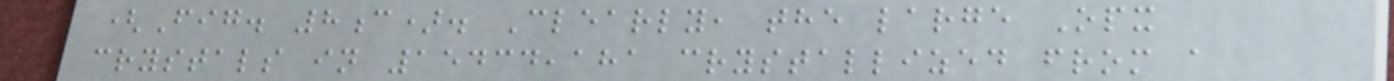(Fig. 8c). Clearly, the large Opx
crystals in 15434,181 crystallized from a
